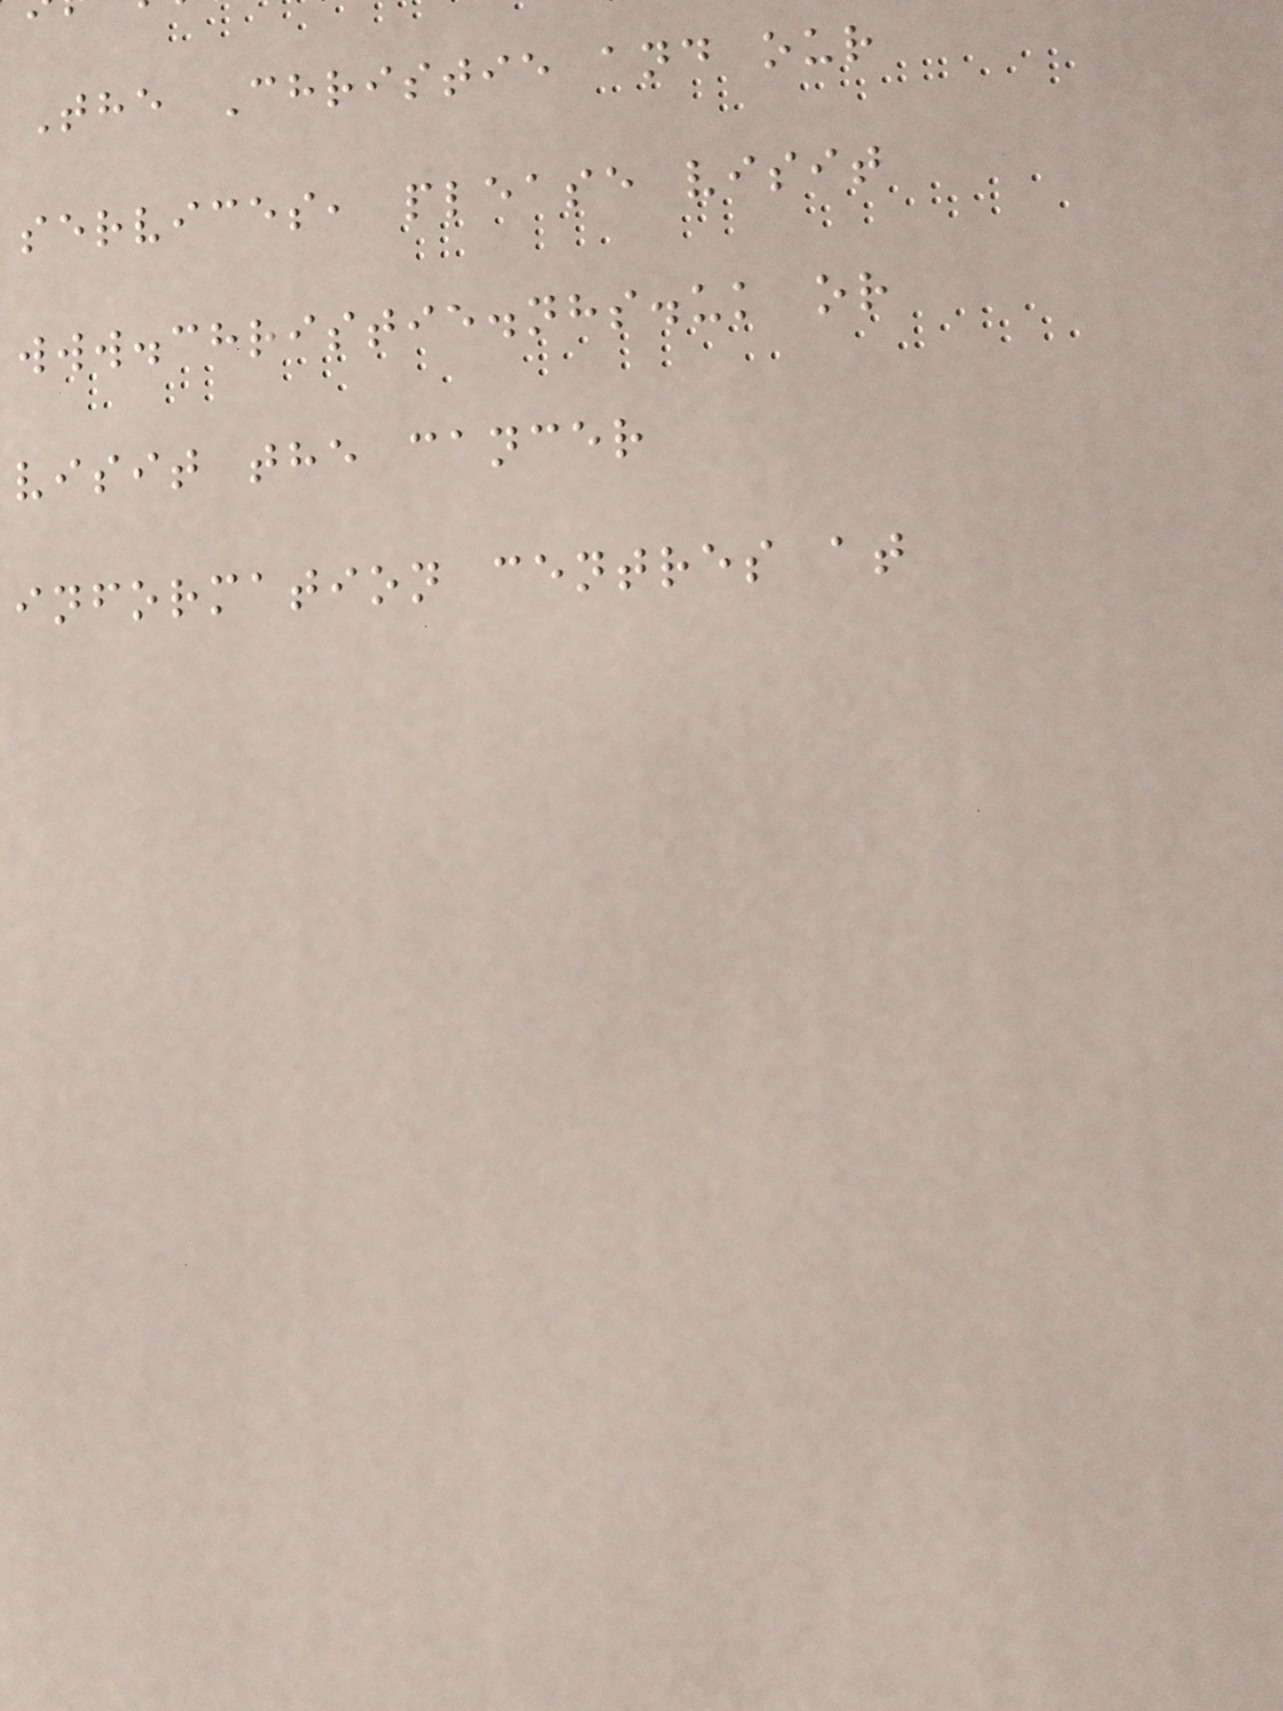The Christie and our
services, please visit
www.christie.nhs.uk or
visit the cancer
information centres at
